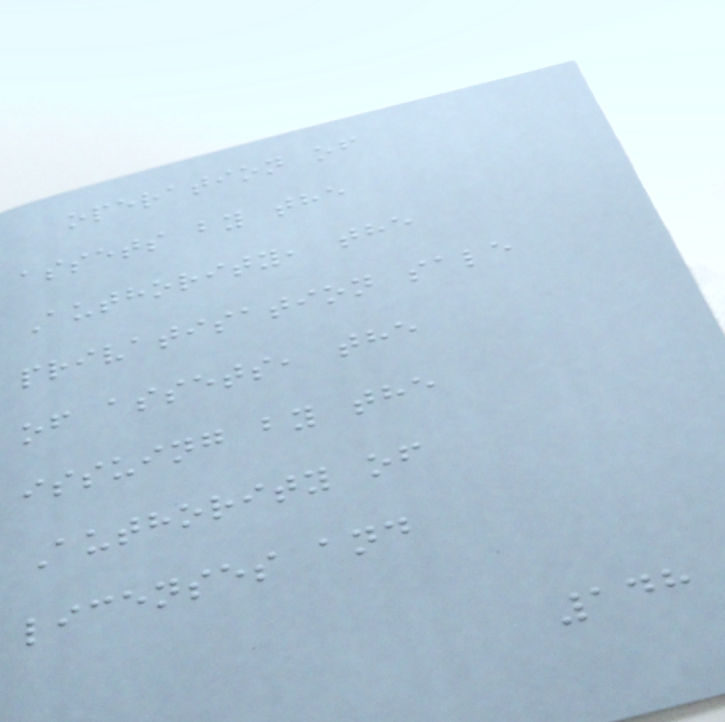operation of
assets by the
Authority, the
privatisation sale
of assets, the
issuing by the
Authority of
licenses and
148
